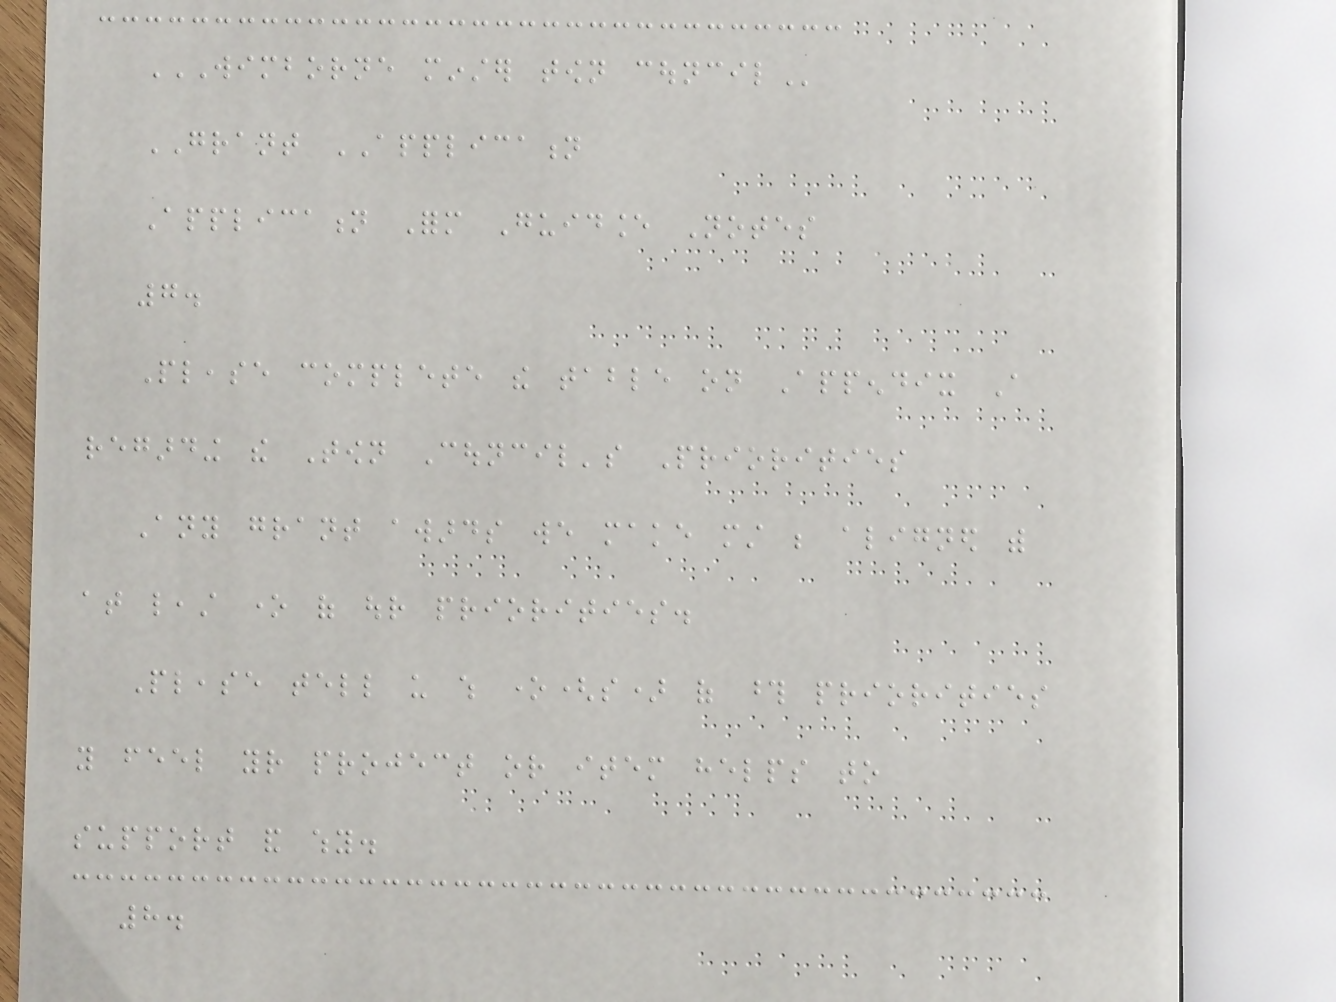WIMBORNE MINSTER TOWN COUNCIL
GRANT APPLICATION
Application Form Guidance Notes
7.
Please complete the table on Appendix A
regarding the Town Council's Priorities
Any grant awards we make must be aligned with
at least one of our priorities.
Please tell us which one(s) of those priorities
you feel your project or item helps to
support and why.
8.
